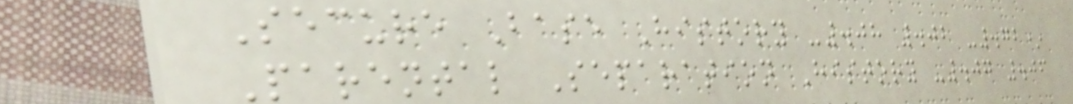Secure Base History -.08 .02 -.72*
Parental Separation History -.07 .06
